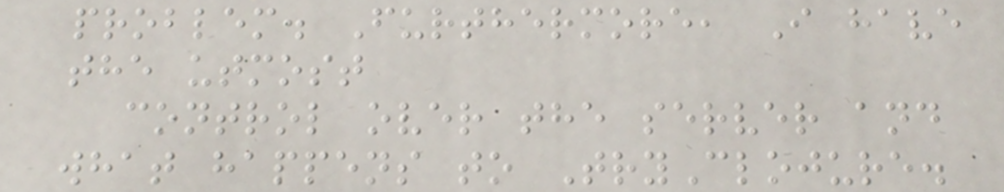problem. Furthermore, I have
the utmost
control over the server and
what happens to TryClojure.
